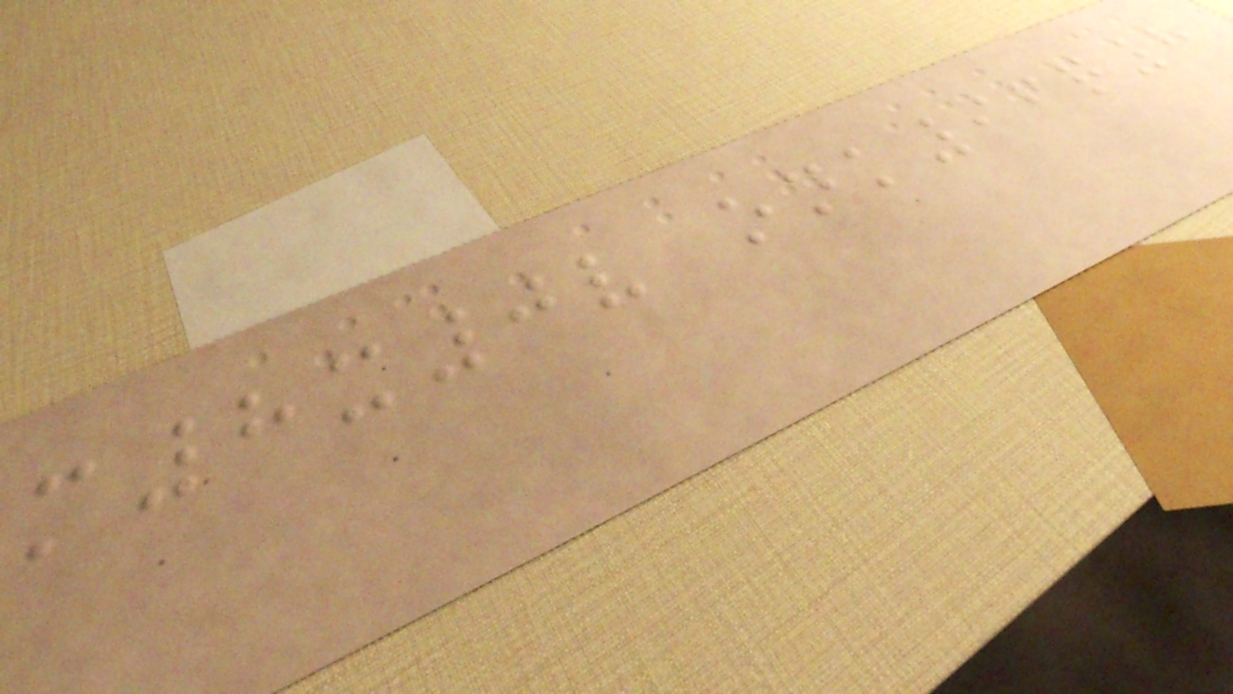m8x0v onk96q8
